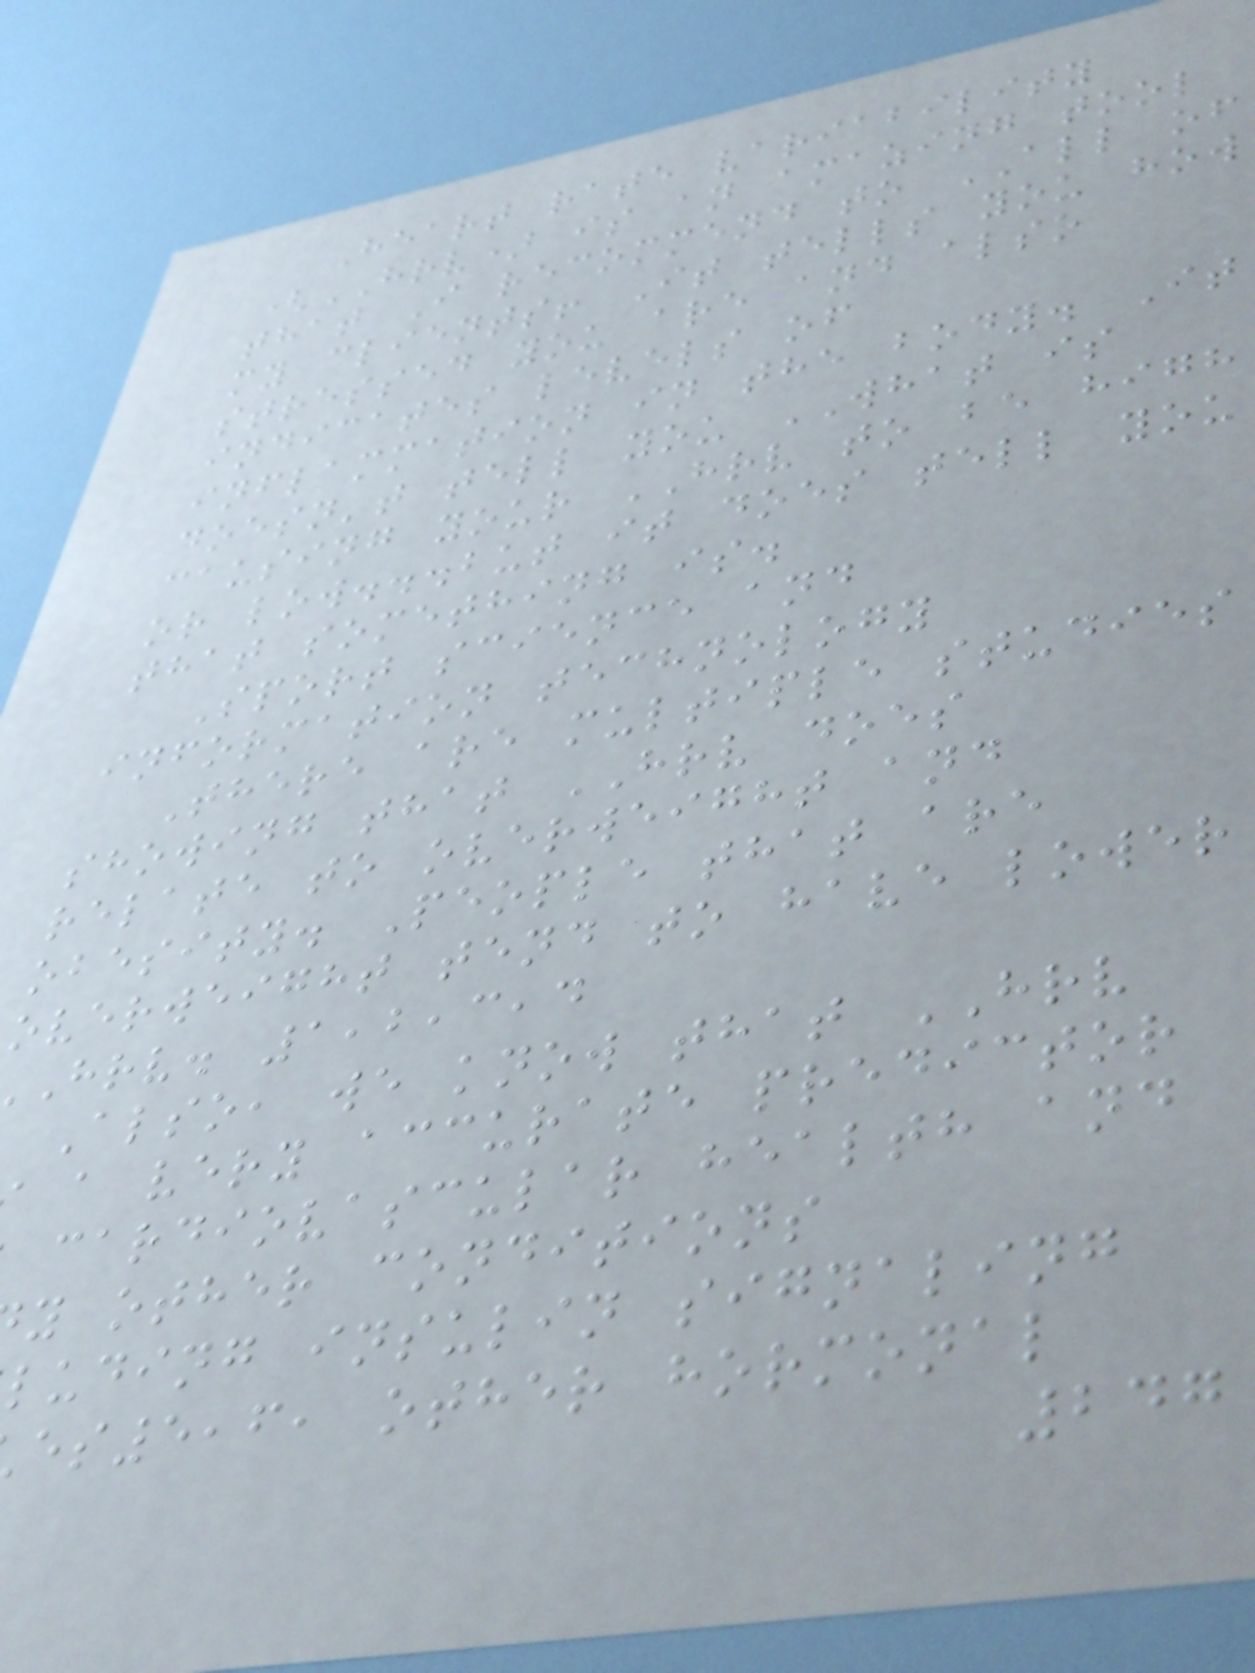Heart rate variability
(HRV) is an amazing tool
that I recommend to ALL of
my clients! It tells you how
stressed you are and also
indicates levels of
inflammation in the body. It
doesn't tell you WHAT is
causing your HRV to be high
or low...but it does tell you
that something is.
Sport science and
information technology
There are multiple studies
showing that HRV does
relate to overweight and
obesity. People that are
overweight tend to have lower
hrv. 1,2,3,4
Also, we know that HRV
a very accurate predictor
cardiovascular health and
y other conditions
luding insulin signaling
es5,6, other hormonal
247
